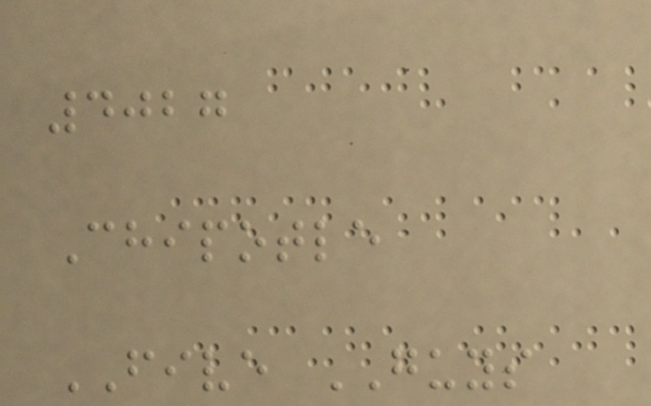4027
Chipotle
FIVE GUYS
